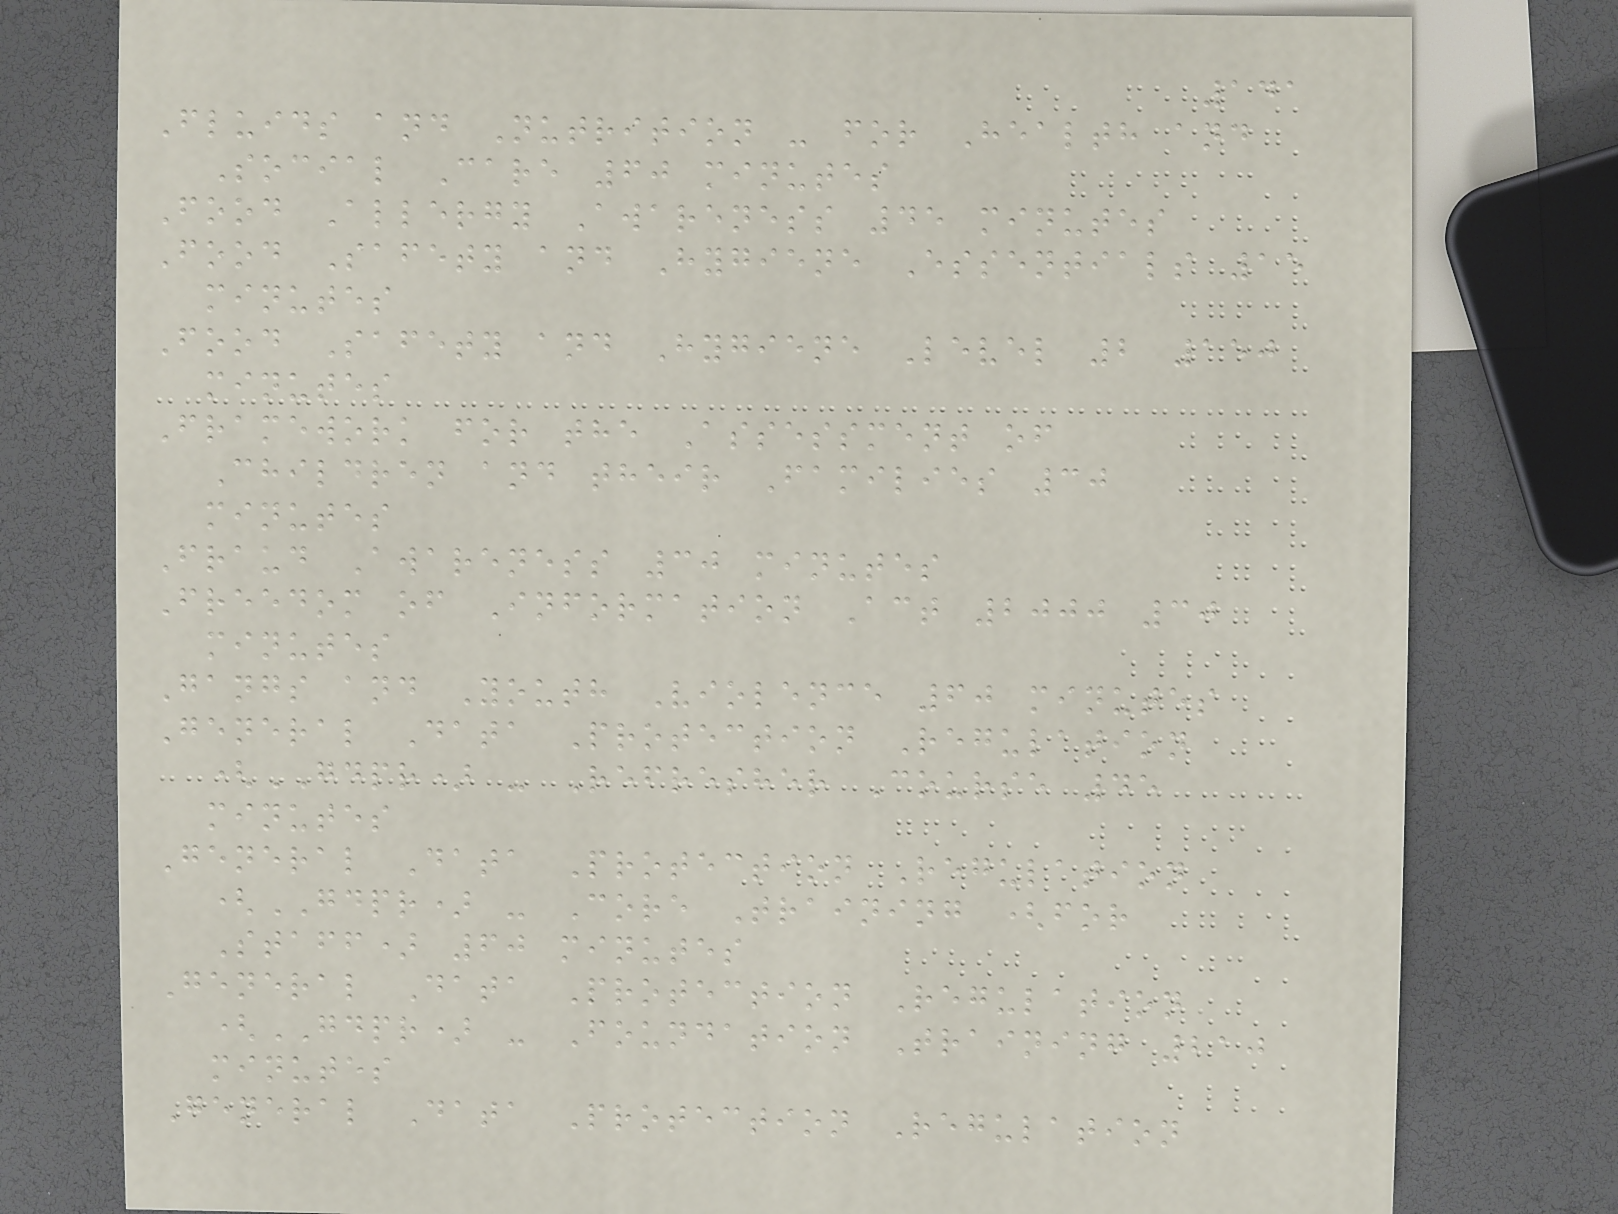141
Fluids and Nutrition - for Health and
Social Care 60 minutes
Food Allergy Awareness 45 minutes
Food Safety and Hygiene Essentials 15
minutes
Food Safety and Hygiene Level 2 150
minutes
Framework for the Assessment of
Children and their Families 30
minutes
Fraud Awareness 30 minutes
Freedom of Information Act 2000 30
minutes
Gangs and Youth Violence 60 minutes
General Data Protection Regulation
(GDPR) - Refresher Course 45
minutes
General Data Protection Regulation
(GDPR) - Core Training (for
Staff) 60 minutes
General Data Protection Regulation
(GDPR) - Foundation Training 210
minutes
General Data Protection Regulation
